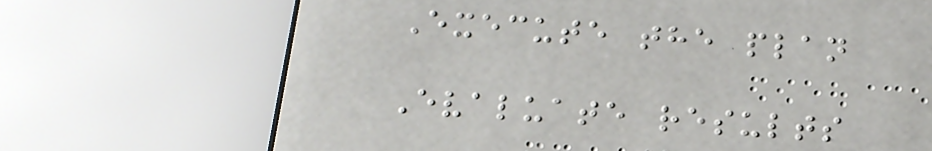Execute the plan
Evaluate results
